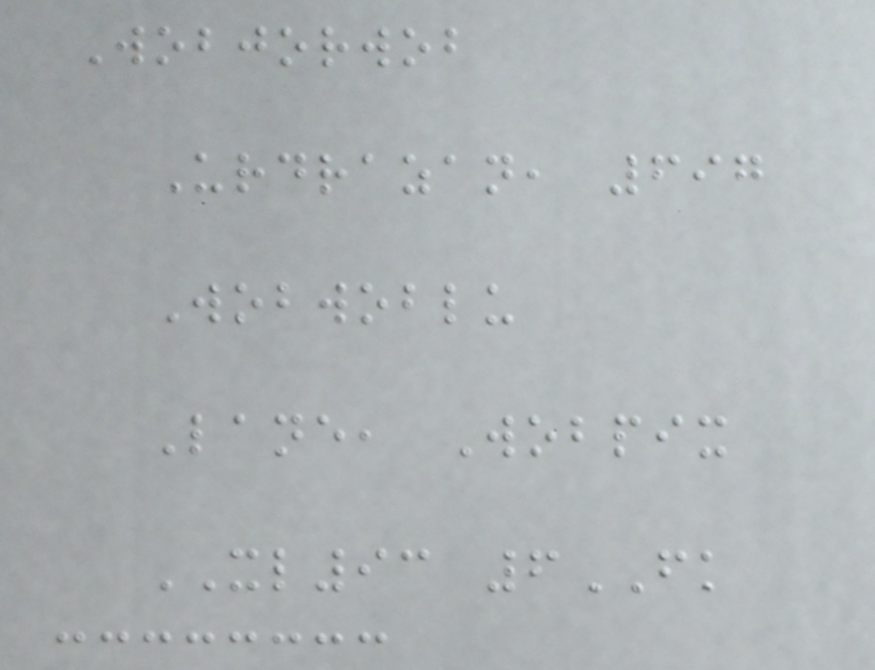Wobjorwob
Urdrazan, 697
Wobwoblu
Lane, Wobpix
XL93 6FK
